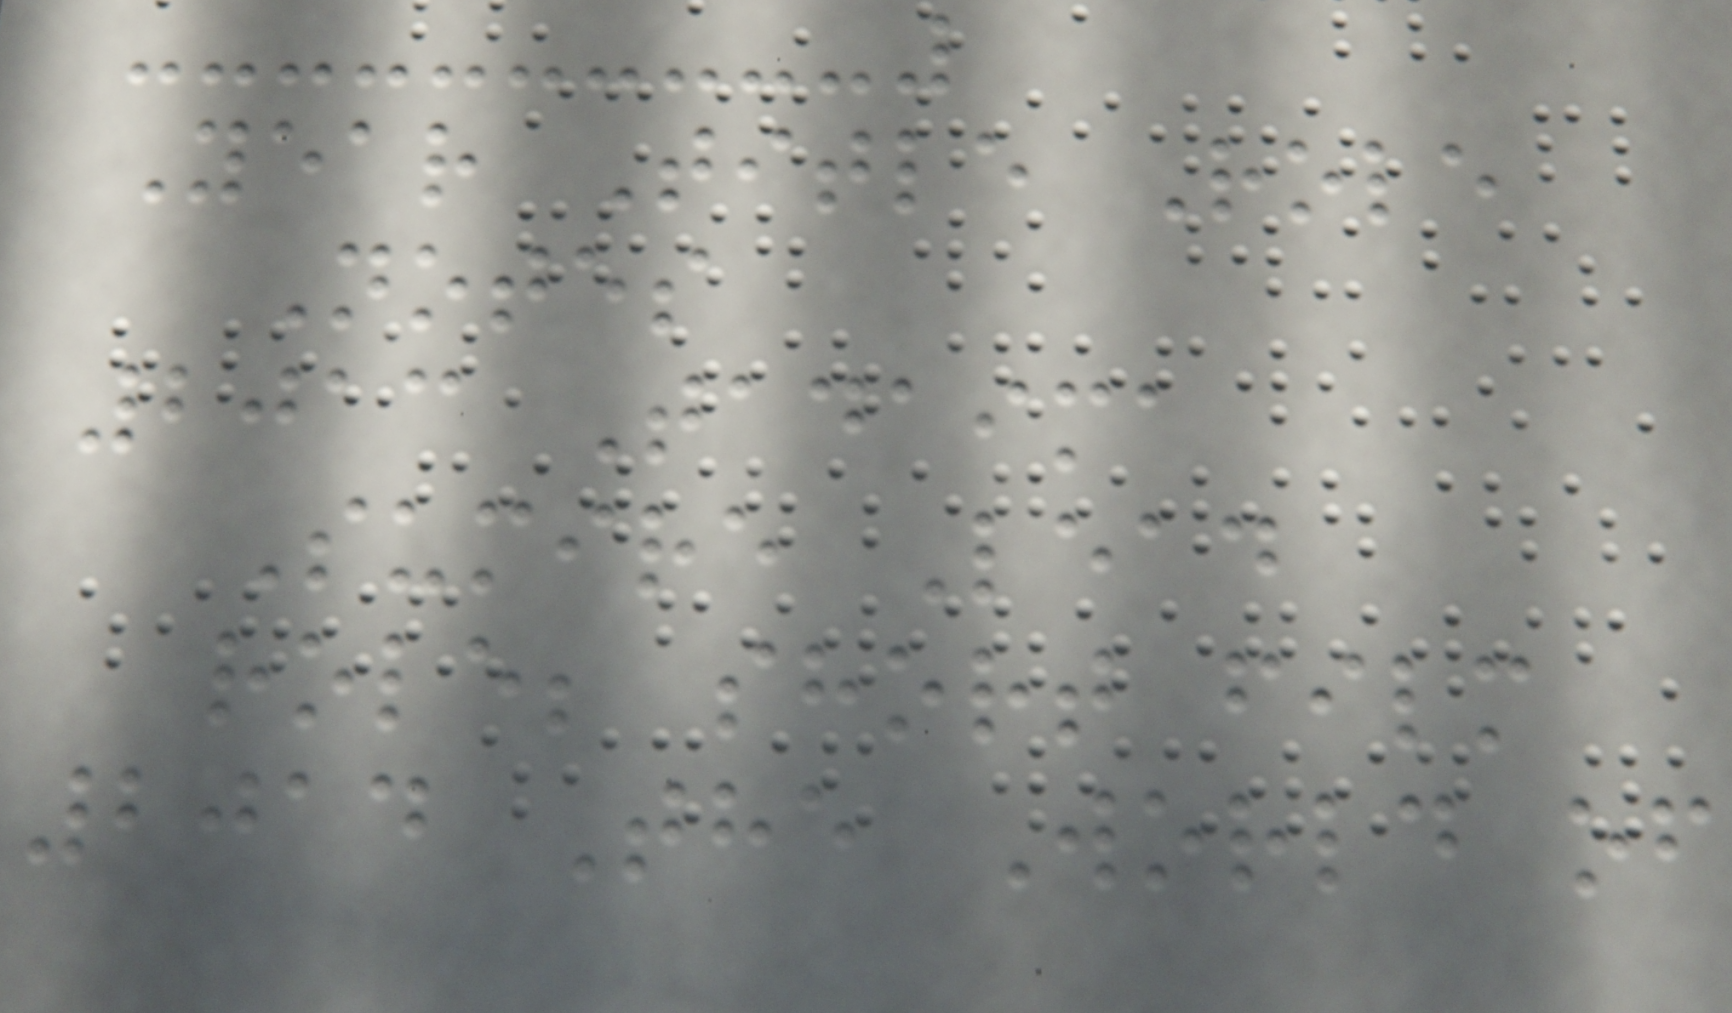Year Title Role
Notes
2013 Tadaima
Sumire Lead
role; short film
2014 The World of
